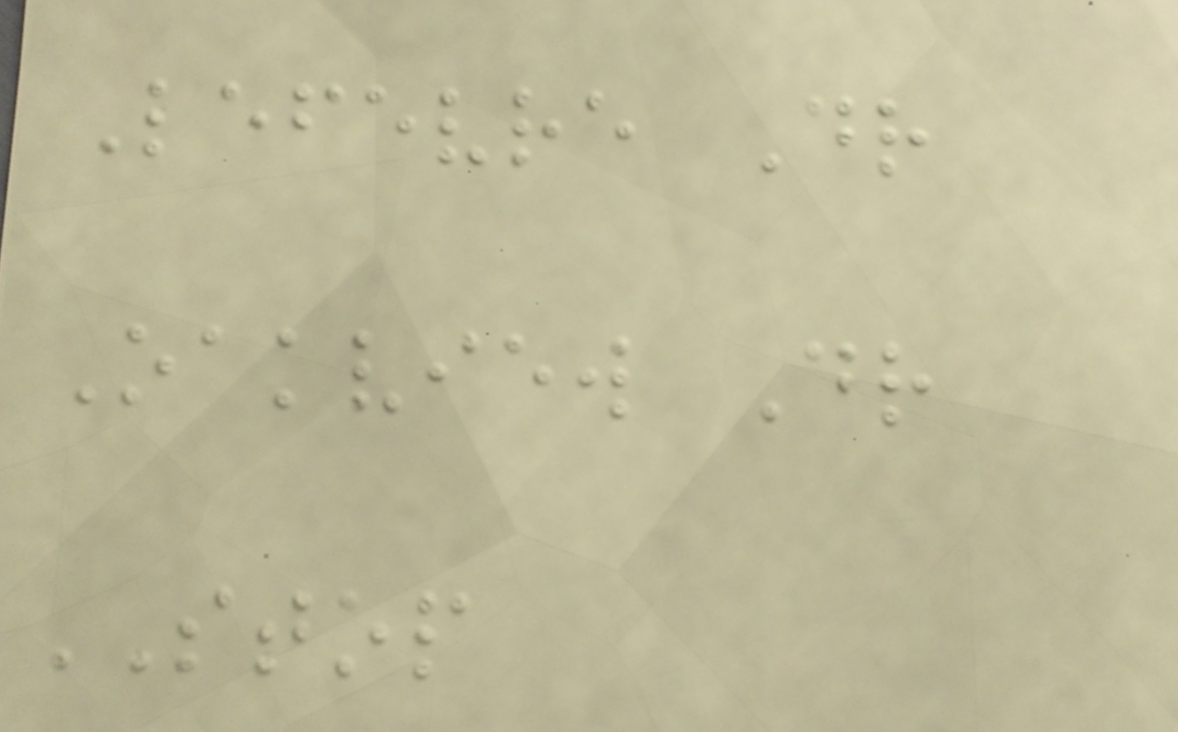Lefevre Dr
Oakview Dr
STOP
